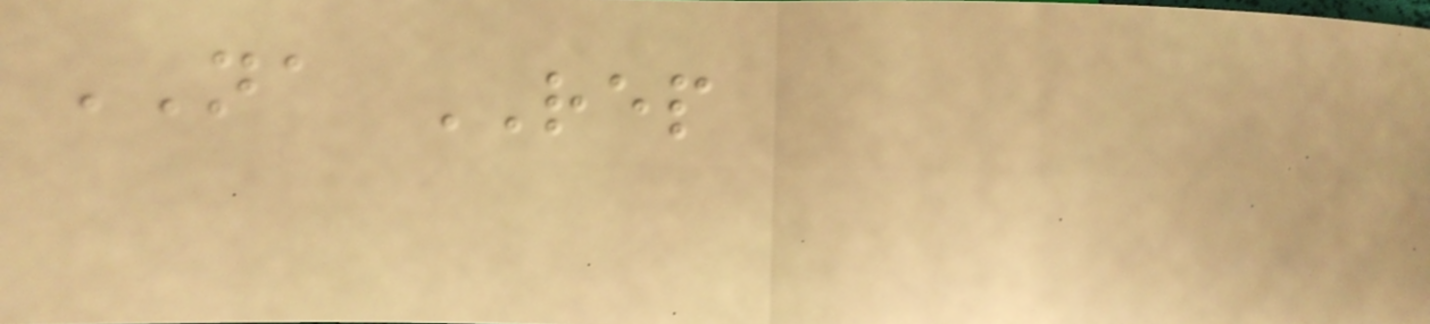NA REP
